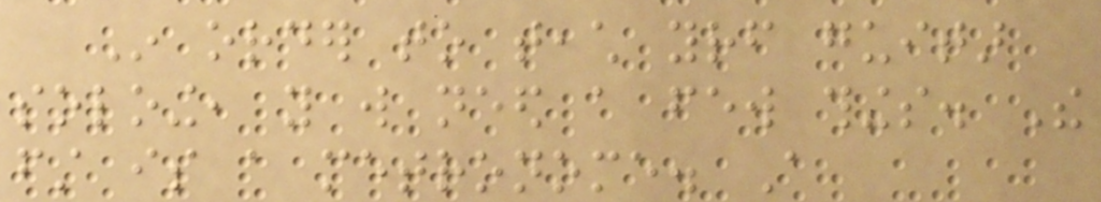In order to teach yourself guitar
soloing, you will need a few things. The
first is a metronome. A
